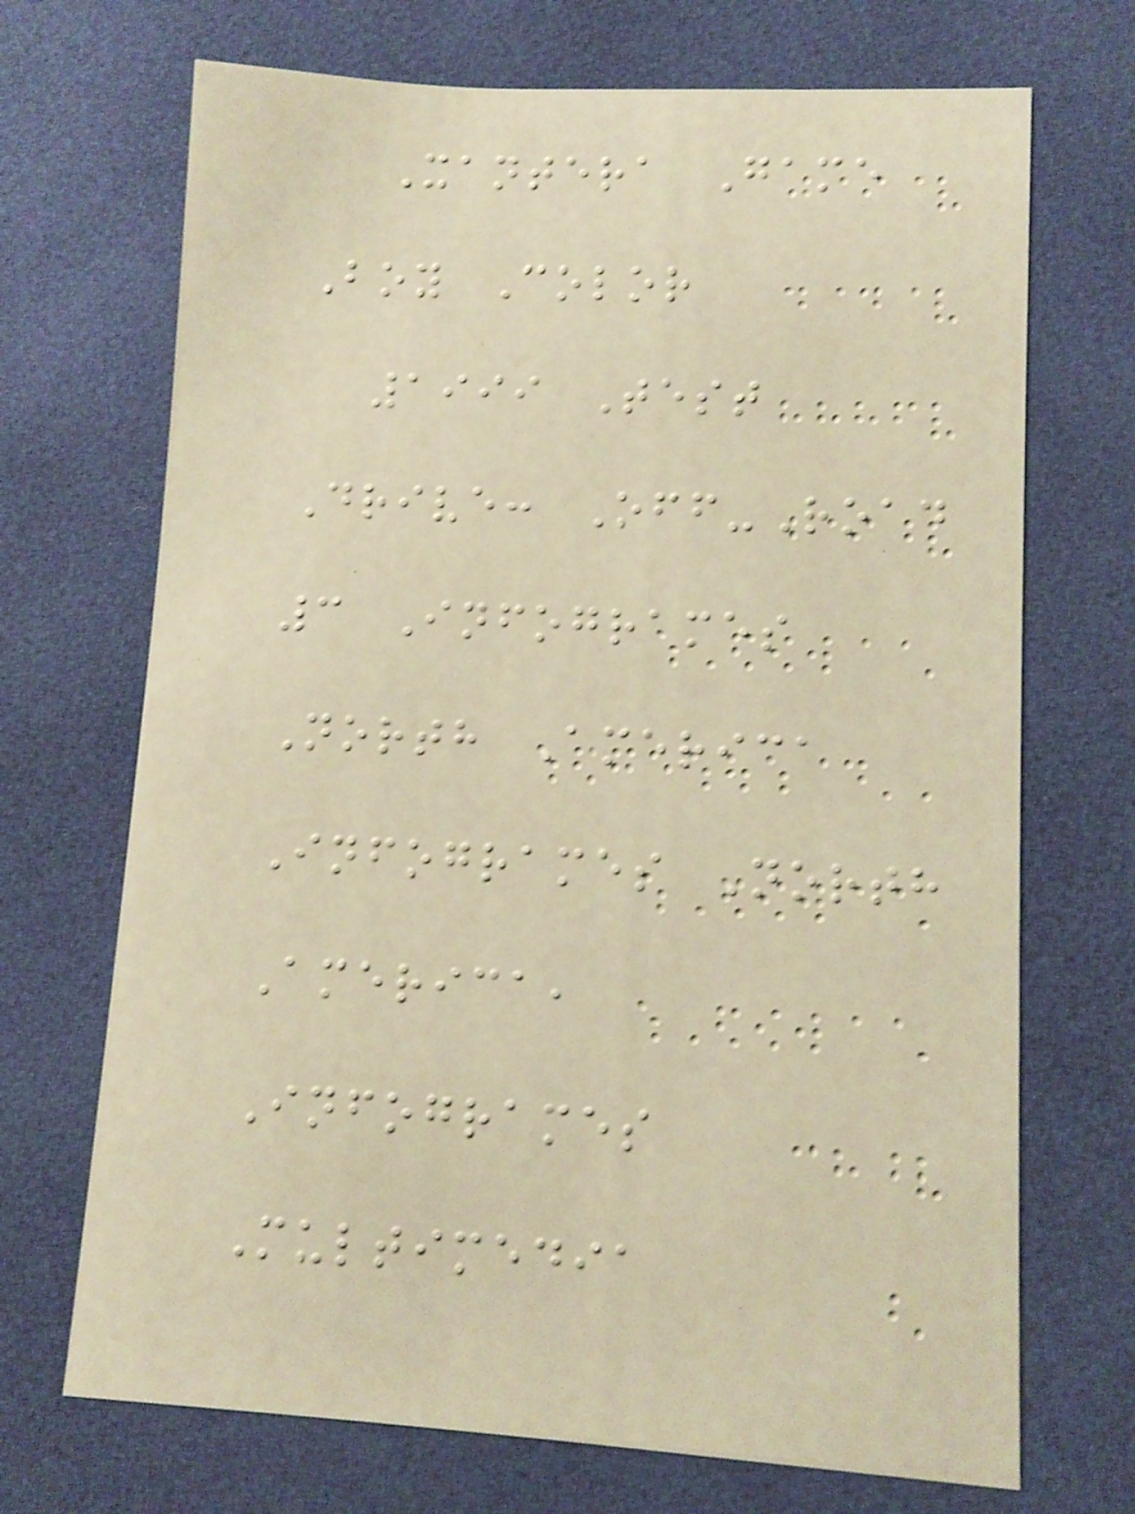Xantera Game
Boy Color
1999 Test
Drive: Off-Road
3 Infogrames
North America
Infogrames North
America,
Infogrames
Multimedia
